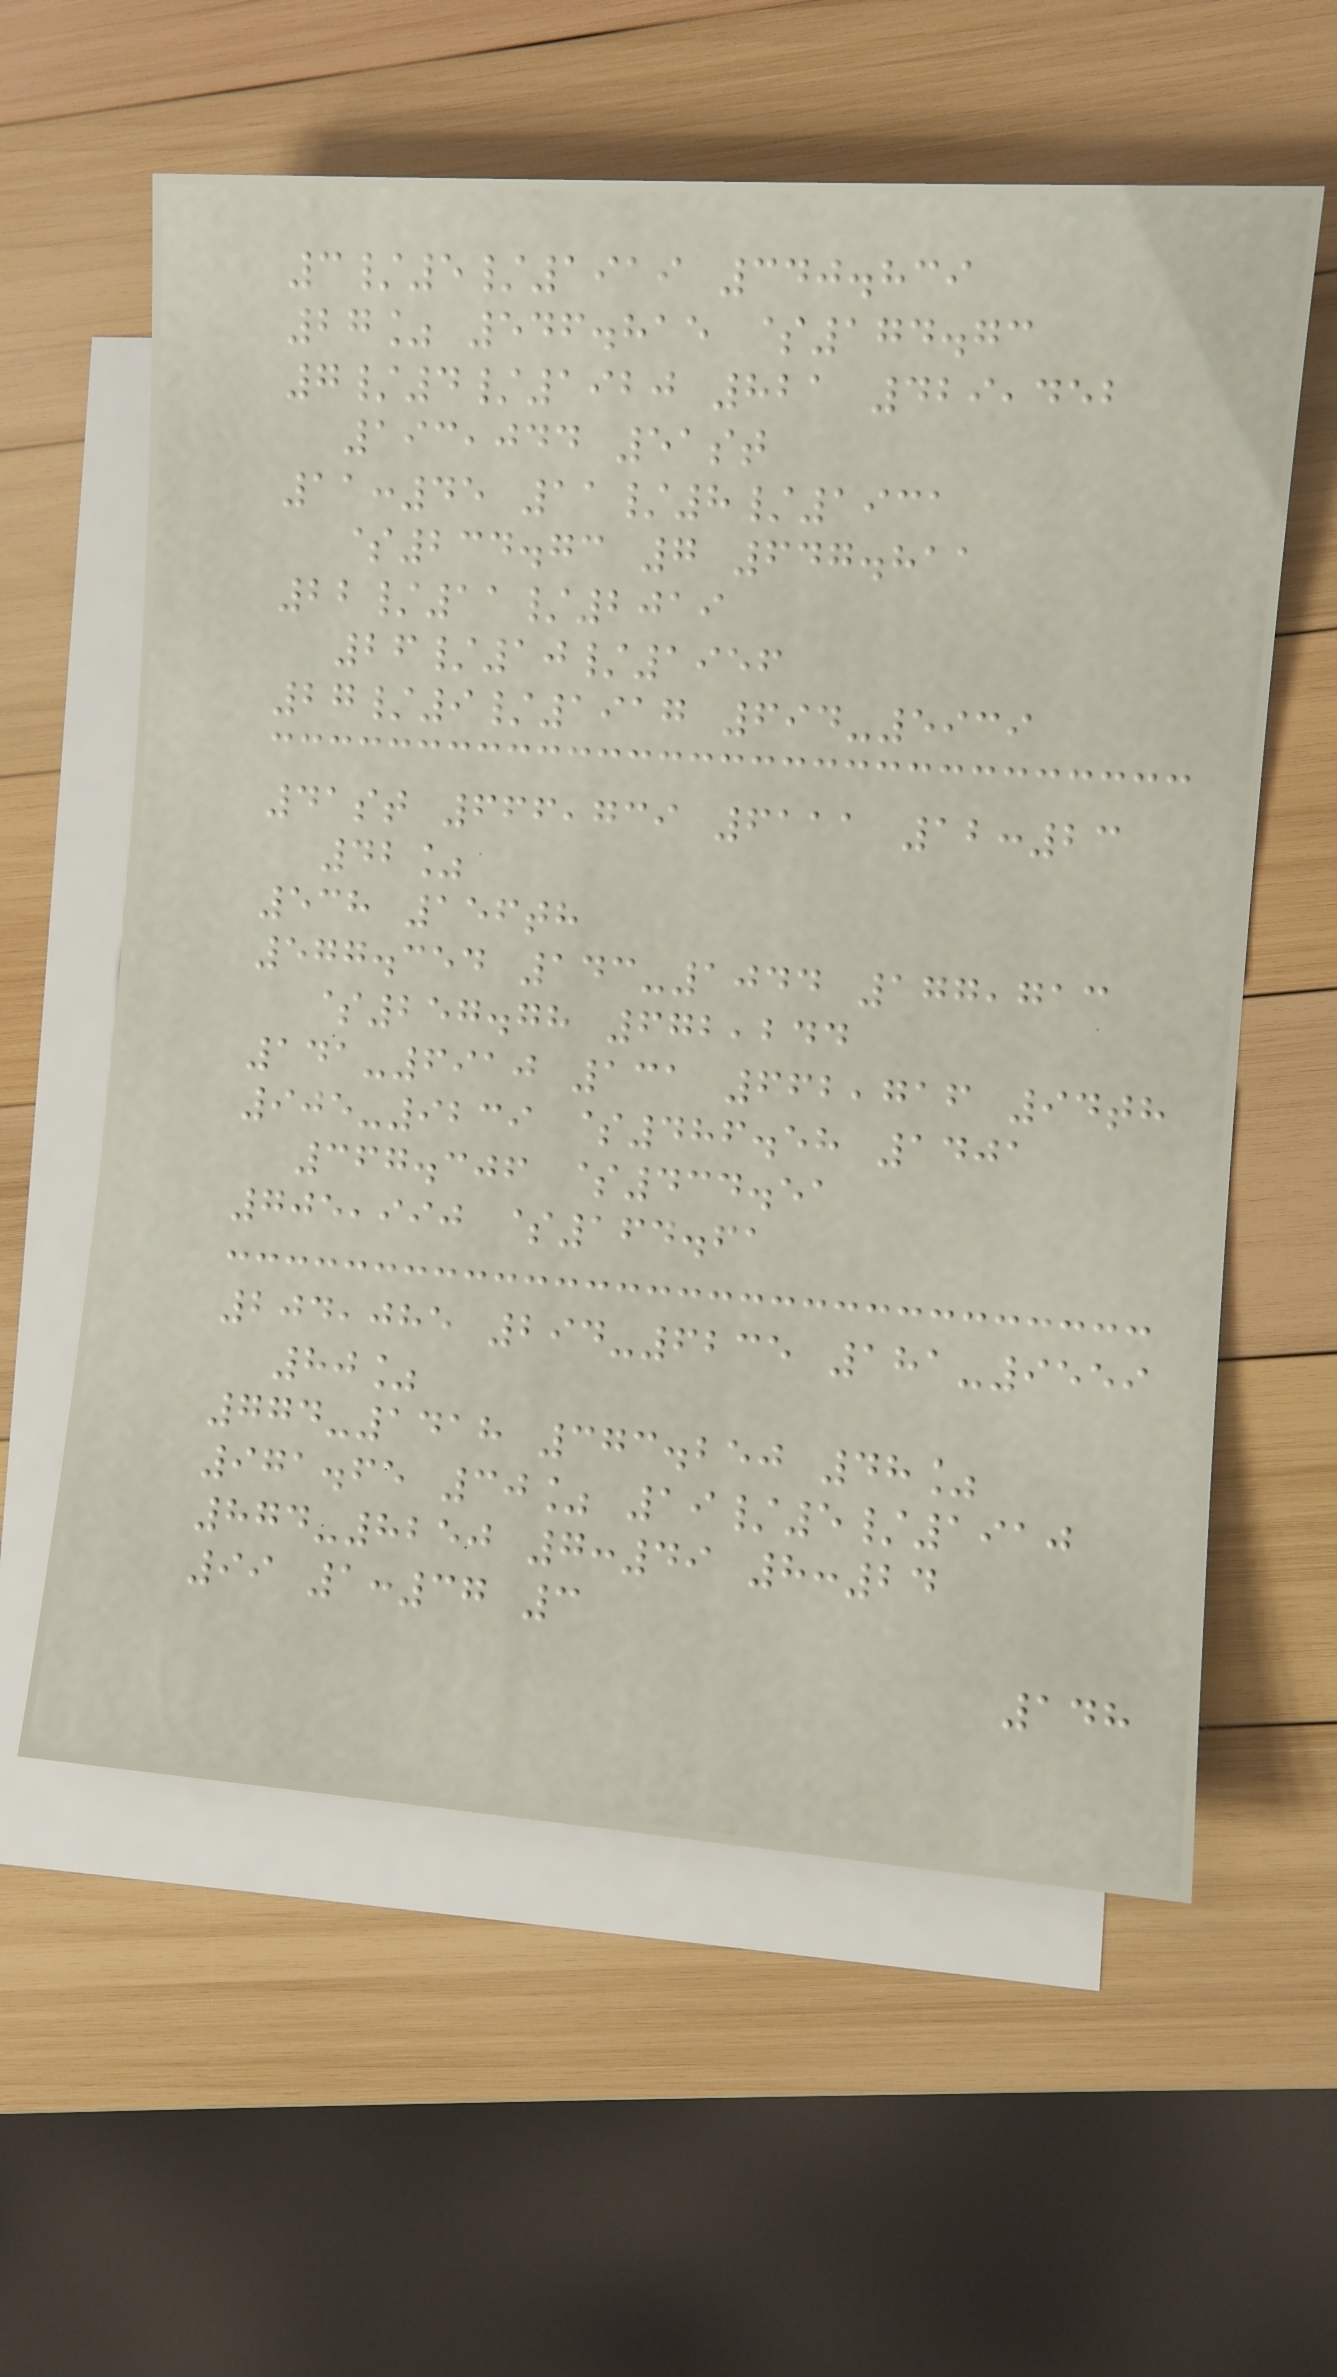3/5/1919 340.839
27% 546.815 $174.73
7/4/1920 821 429,452
193,044 51st
11:45 11/8/1931
$234.73 7 647.811
22/11/2019
26/10/1956
27/9/1917 694-5939
41st 666,739 6111 12:23
42%
538 156th
577.354 143-1044 177,713
$257.78 672,244
141-6910 131 662,716 94th
905-9239 $486.58 1401
367.306 $434.51
705,990 $164.61
204,085 294-6235 181-9559
80%
774-1418 373.250 48%
971.65 30% 19/5/1910
874-8250 7:49 8:24
99 1:37 3
148
